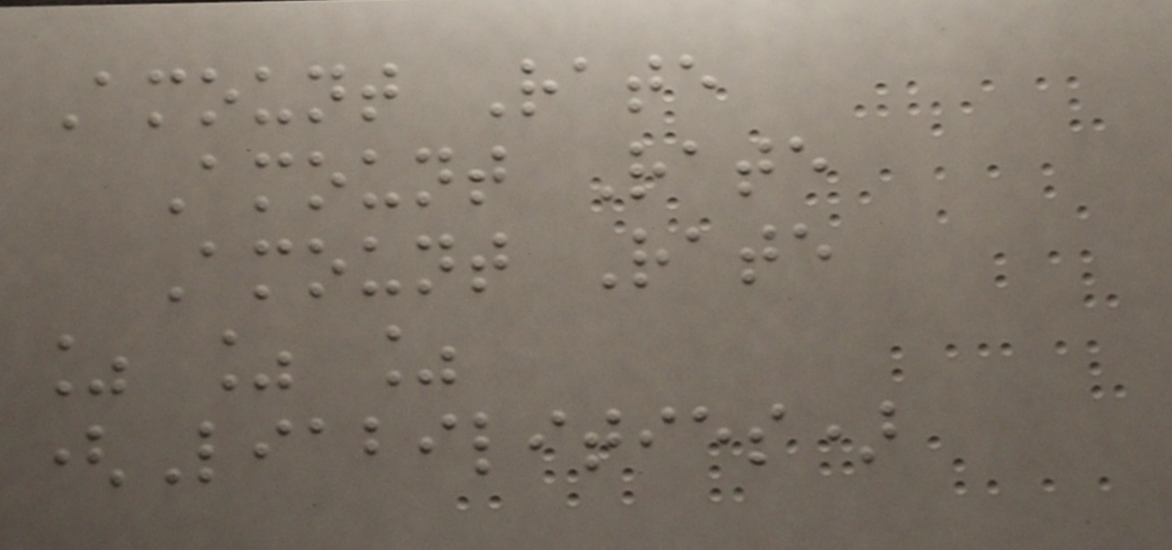Amount Rate
Amount Rate
Amount Rate
% % %
(Liabilities)
